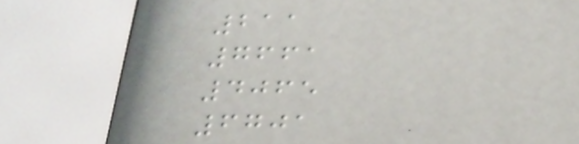211
7661
4065
6701
